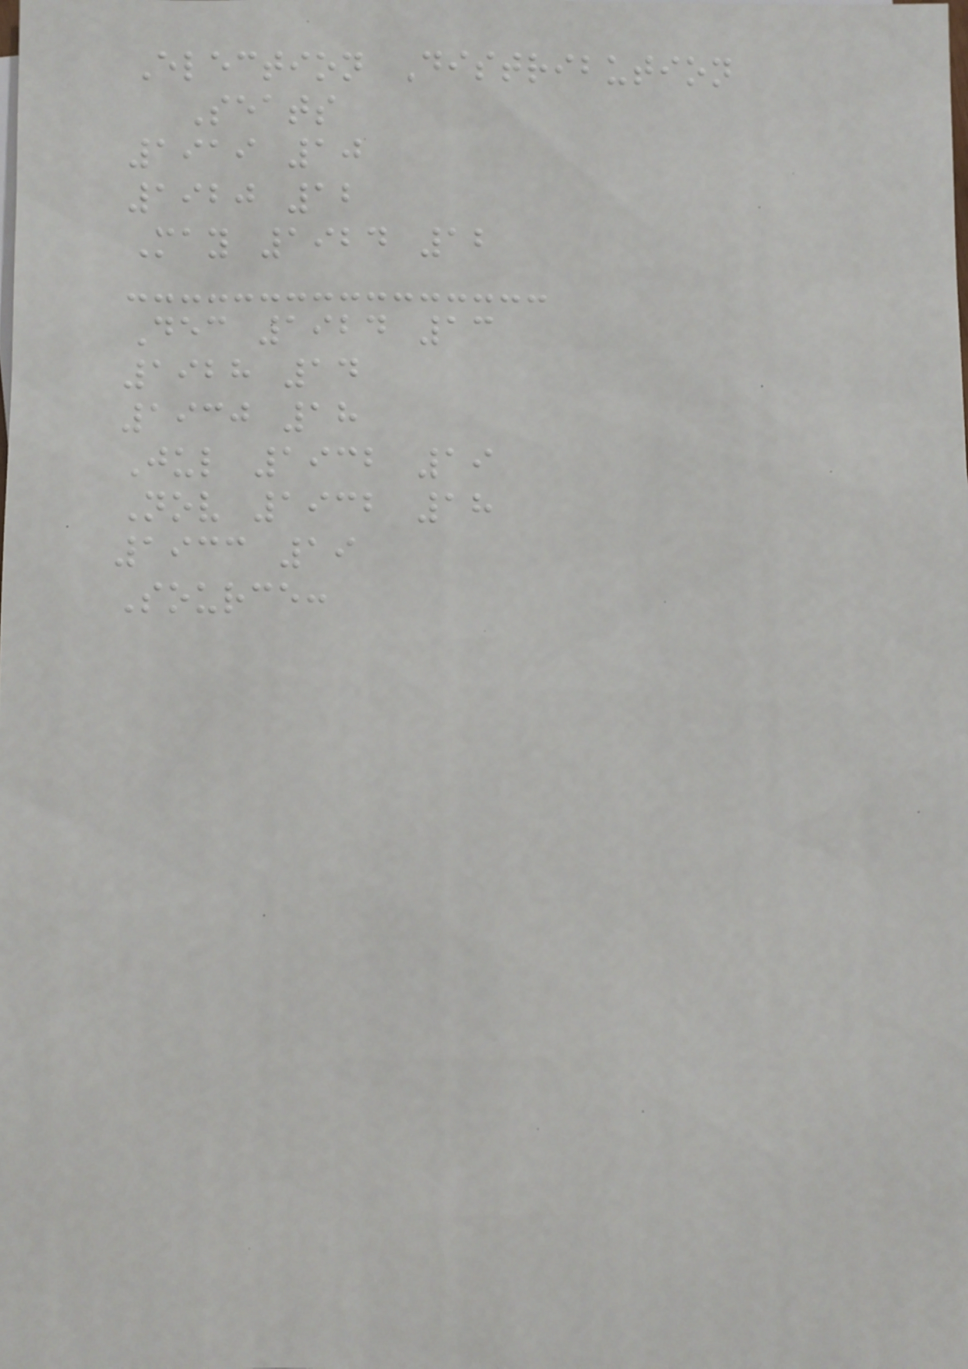Election Distribution
Seats
1919 10
1920 12
May 1924 12
Dec 1924 13
1928 14
1930 18
Jul 1932 19
Nov 1932 18
1933 19
Source:
